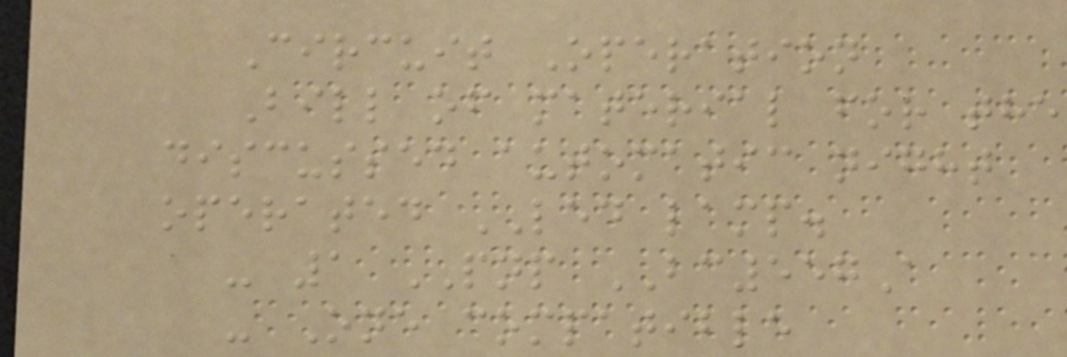Circuit Operation
Bill of material for the
discussed automatic night
operated LED lamp.
- 1 PNP BC557A
- One compatible
